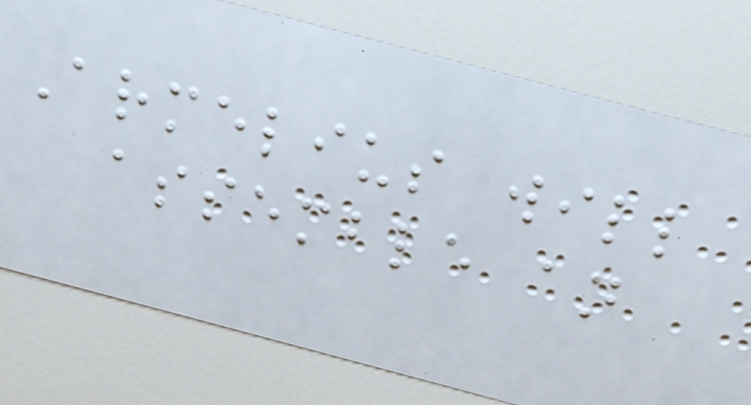Armelius will
assemble an
